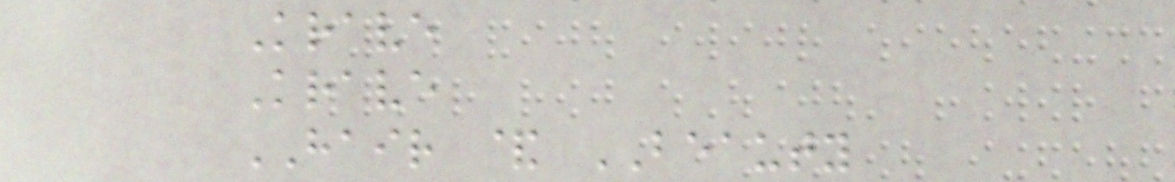Krave
Krave
HAIR & BEAUTY
